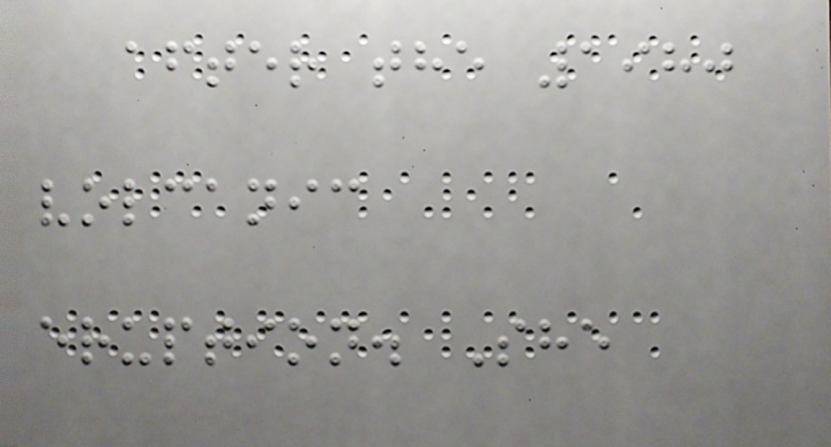after the 1980
volcanic
eruption. She
